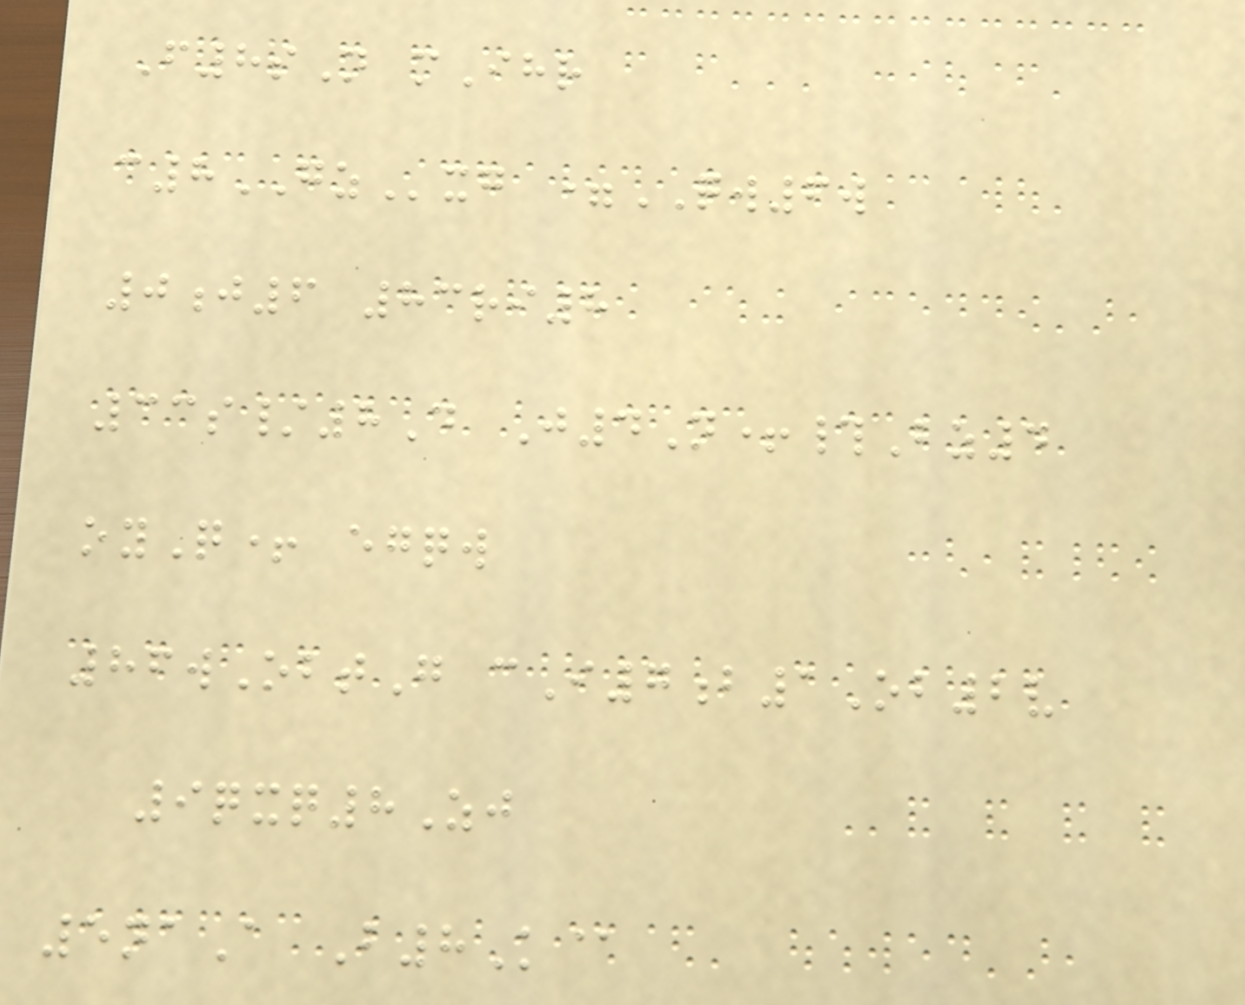F8sN mIhr
c8GZxg =QW6w
0j6 83ri8
33s/8D J4N+#Bz4
oyQ+ egqw
86wObtG cI7b1Ob2v
9qxq8Zj
5naA B8K@
